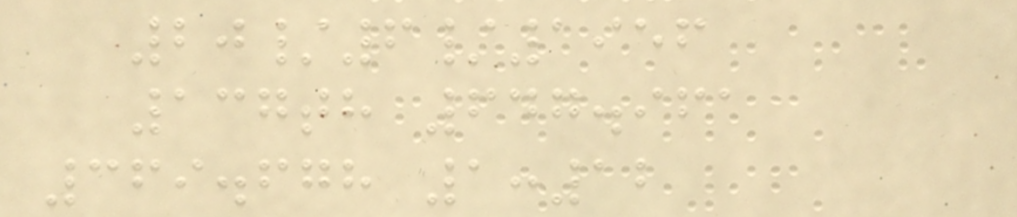20/6/1956
137th 647.961
369.678 1:12
